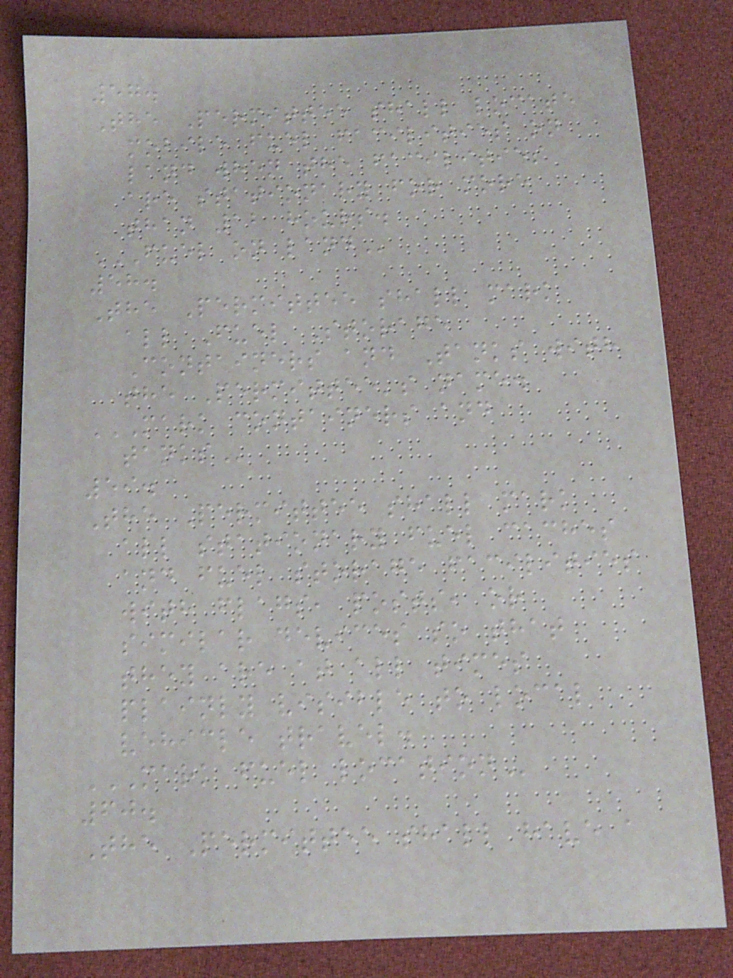57.
The Permittee shall locate
mobile fuel facilities on
land when the facilities
are stationary for more
than 12 hours.
FUEL ON LAND
58.
The Permittee shall mark
all Fuel Storage
Containers and Tanks with
the Permittee's name.
MARK CONTAINERS AND
TANKS
59.
The Permittee shall mark
all stationary fuel caches
and fuel storage facilities
with flags, posts, or
similar devices so that
they are at all times
plainly visible to local
vehicle travel.
MARK FUEL LOCATION
60.
The Permittee shall have a
